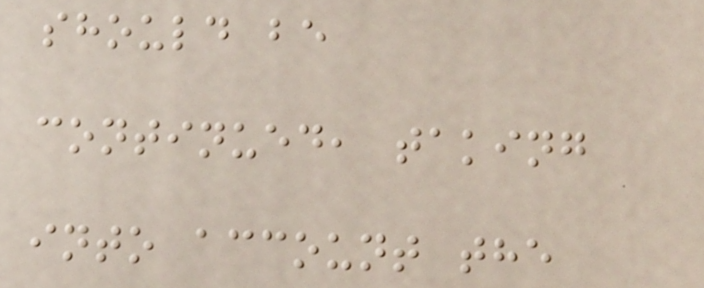should be
continued, taking
into account the
